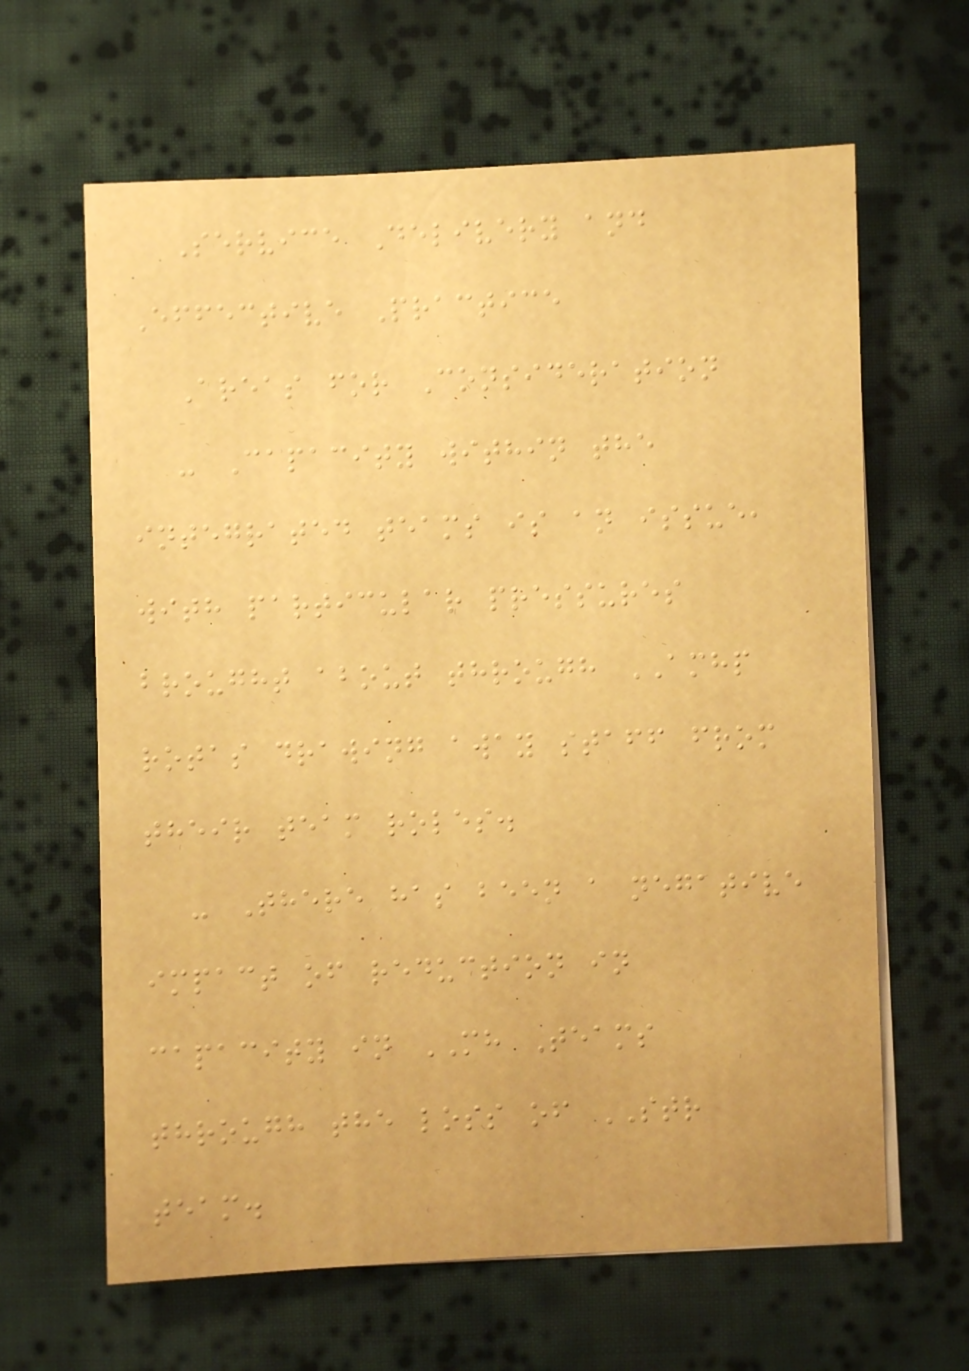Service Delivery and
Effective Practice
Areas for Consideration
- Capacity within the
integrated teams is an issue,
with particular pressures
brought about through AMHP
rotas drawing away staff from
their team roles.
- There has been a negative
impact of reduction in
capacity in MH Teams
through the loss of STR
team.
